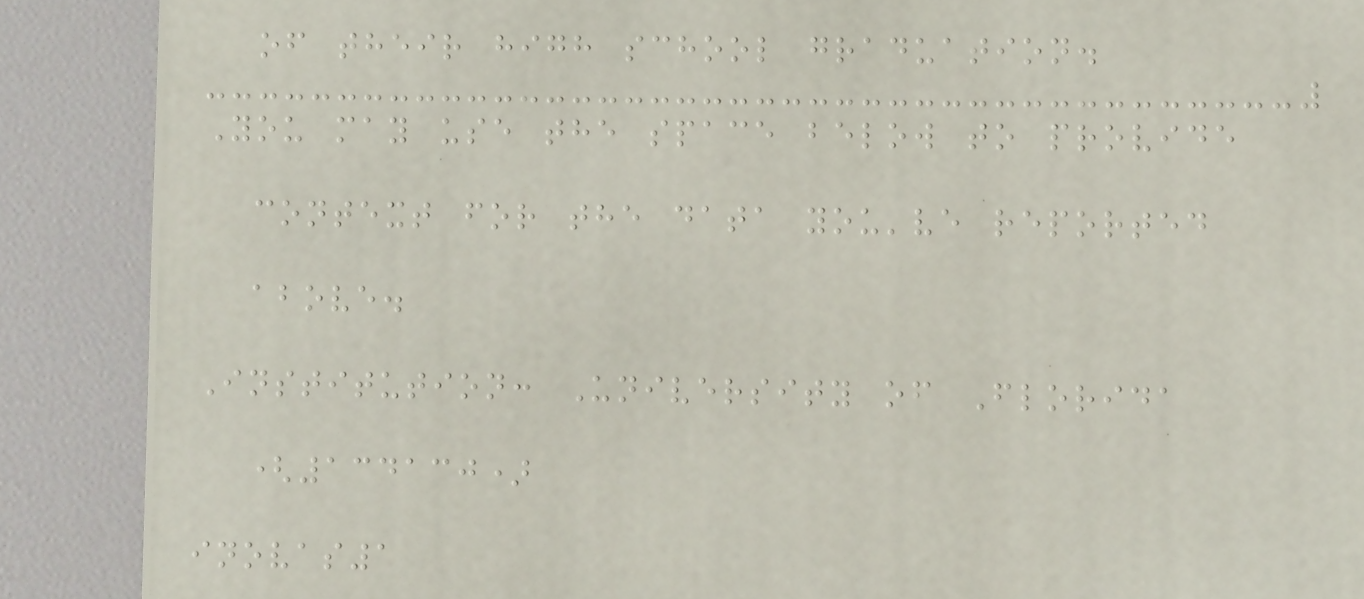of their high school graduation.
You may use the space below to provide
context for the data you've reported
above.
Institution: University of Florida
(134130)
inovas1
